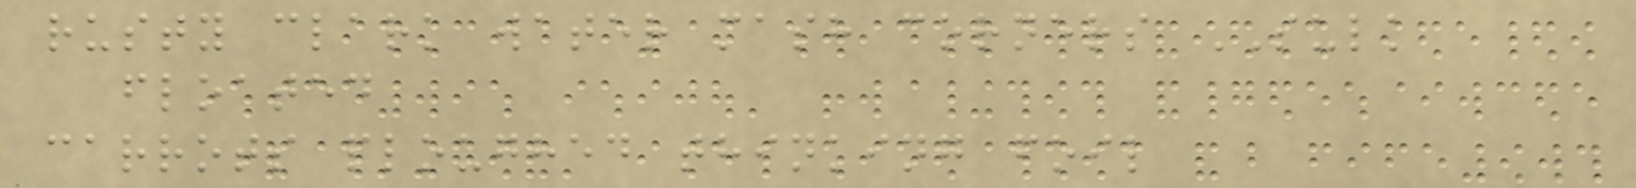rusty clark water mash corners SULK
floated
carrots ploughed thinking foil
